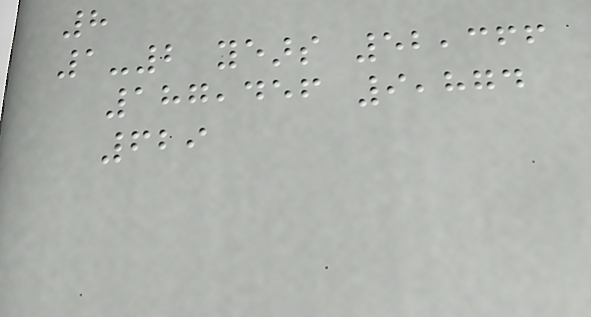8
1-2 years 52,366
187,456 9,874
629
